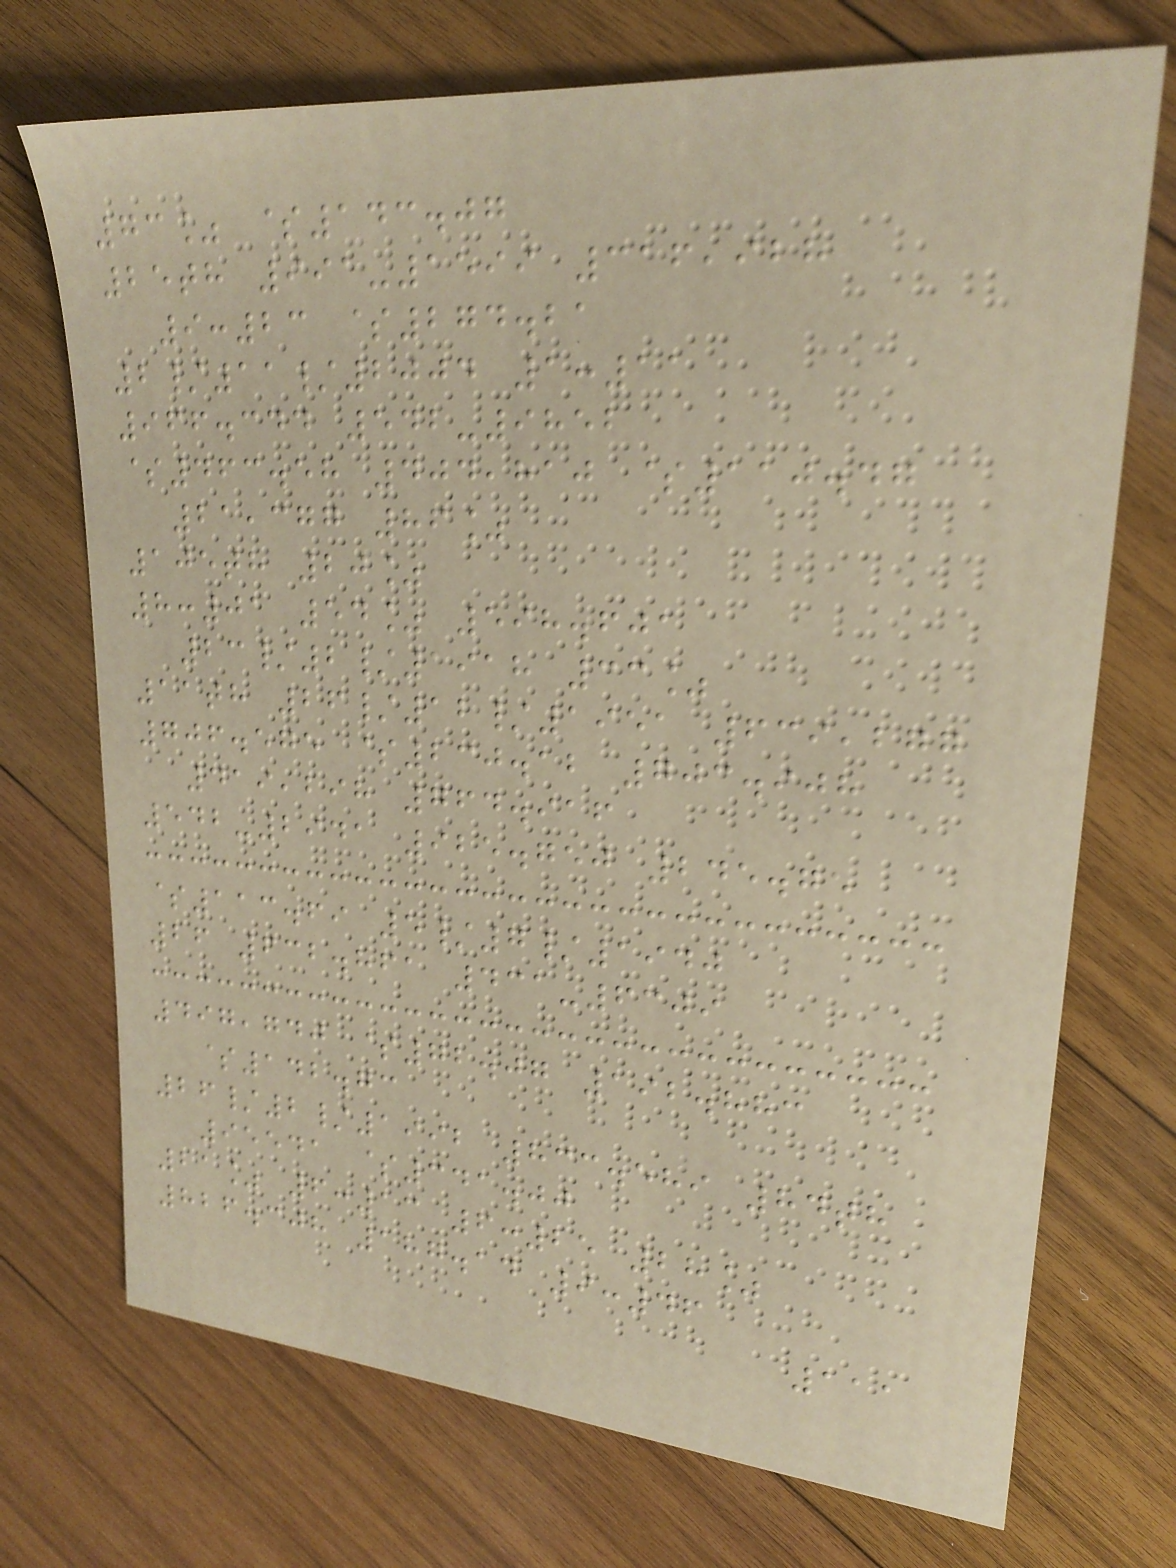73% $143.07
25th 991-1599 316,928
9:23 $274.21
2/11/2004 1:11
966.344 542-9852
$463.58 404,810 $110.47
21,377 86%
105th 20%
8:01 54% 598.601
23/2/1918 33%
11th 26/12/1951 639,277
706.575 $230.12 703.908
419,298 764.916
542-2941 925.750 245.75
$113.69 5/7/1940
26 632.861 431-6309
497,740 $72.07 192.883
$142.73
26/2/1992 833.589 84th
95541 $341.00
21% 6:13 6:25 28%
826.308 187.14 9:46
111
